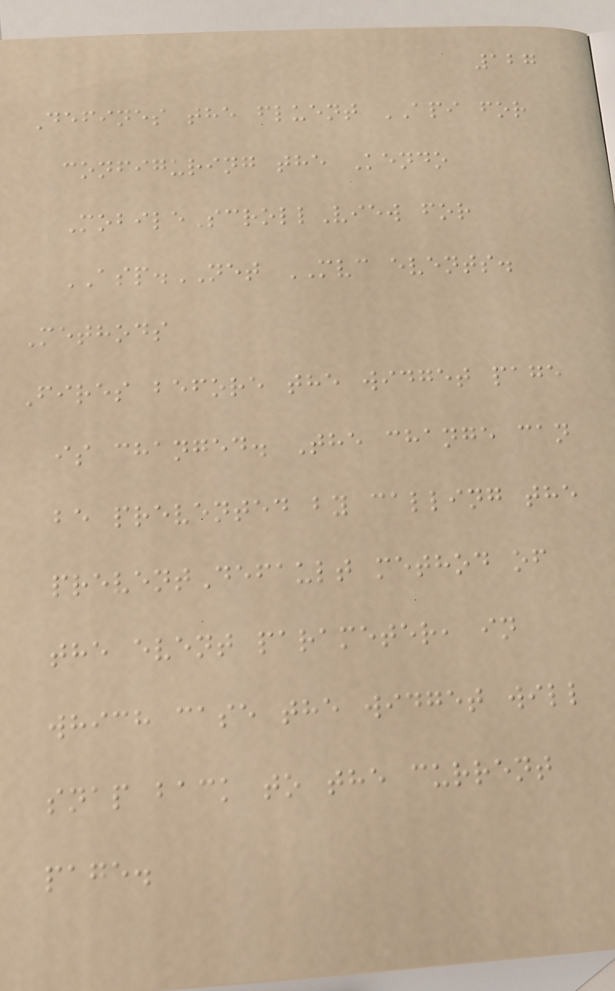127
Defines the fluent API for
configuring the Kendo
MobileScrollView for
ASP.NET MVC events.
Methods
Fires before the widget page
is changed. The change can
be prevented by calling the
preventDefault method of
the event parameter, in
which case the widget will
snap back to the current
page.
